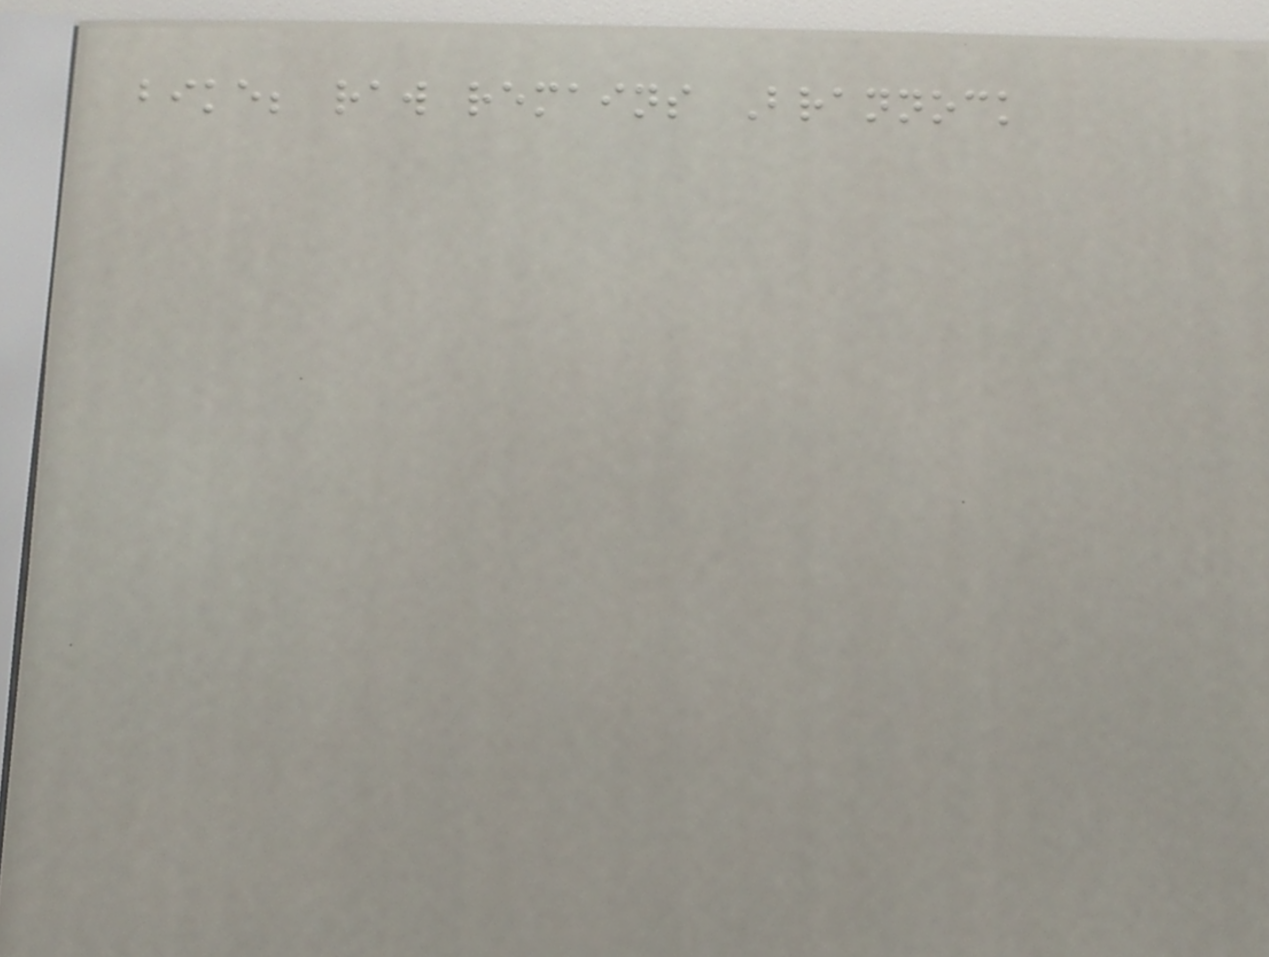bike; raw remains Brannock
